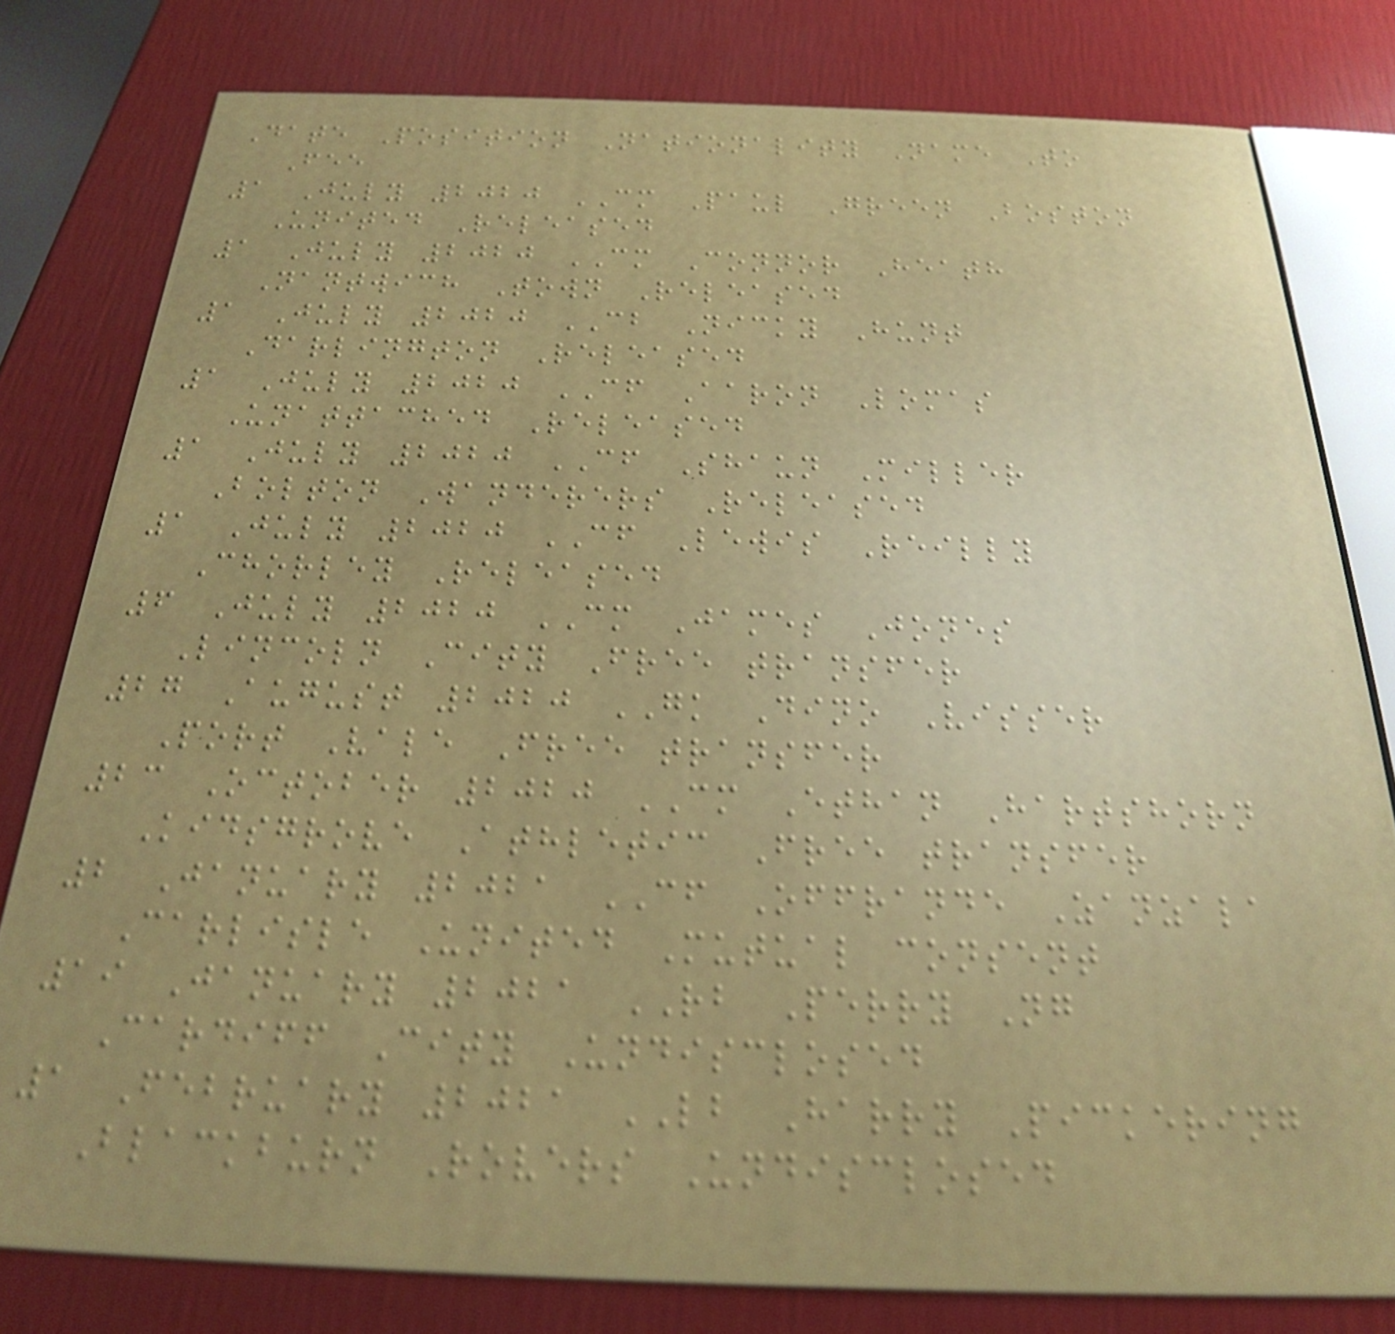Date Position Nationality Name To
Fee
1 July 2020 CM Paul Green Boston
United Released
1 July 2020 CM Connor Heath
Nantwich Town Released
1 July 2020 CB Nicky Hunt
Darlington Released
1 July 2020 CF Aaron Lomas
Unattached Released
1 July 2020 CF Shaun Miller
Bolton Wanderers Released
1 July 2020 CF Lewis Reilly
Chorley Released
6 July 2020 CM James Jones
Lincoln City Free transfer
27 August 2020 GK Dino Visser
Port Vale Free transfer
23 October 2020 CM Ethan Hartshorn
Kidsgrove Athletic Free transfer
2 January 2021 CF Offrande Zanzala
Carlisle United Mutual consent
19 January 2021 RB Perry Ng
Cardiff City Undisclosed
1 February 2021 LB Harry Pickering
Blackburn Rovers Undisclosed
